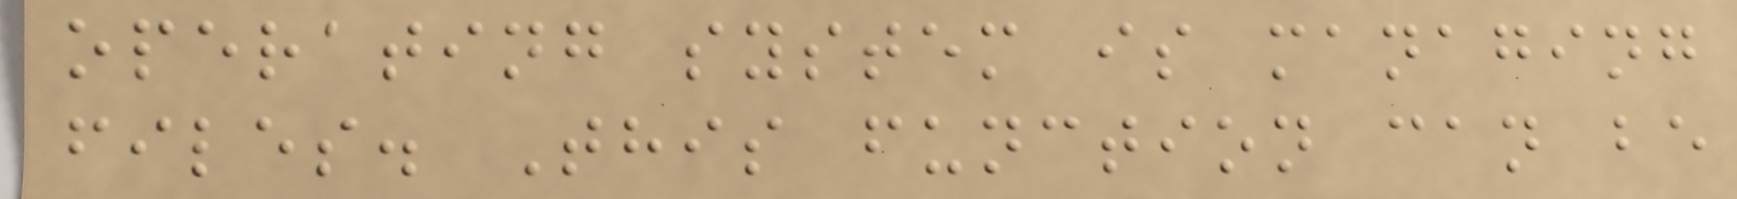operating system is managing
files. This function can be
